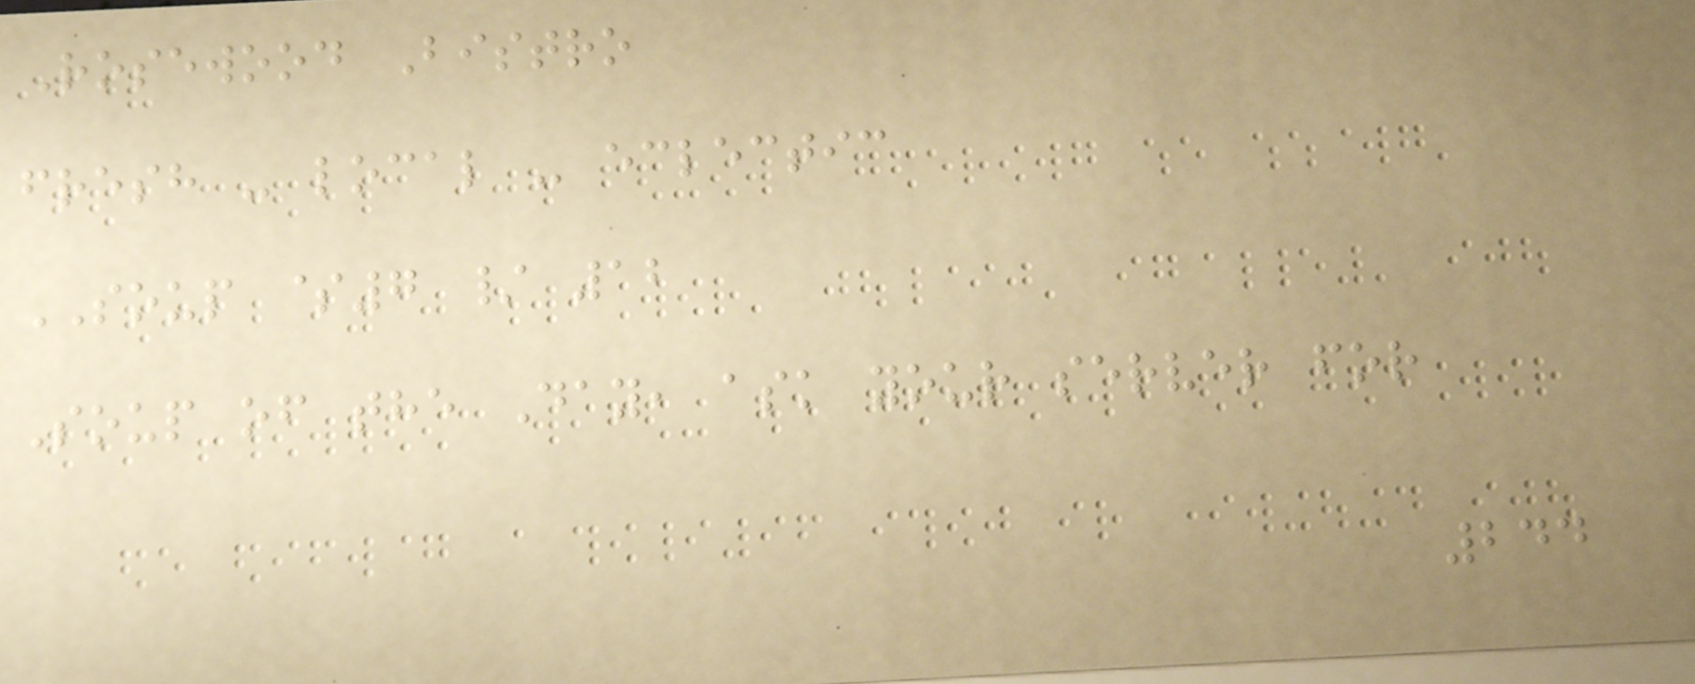Rosewood Bistro
fresh - local - eclectic
SOUP $7 / 12
Soup of the Day, ask your server for
244
